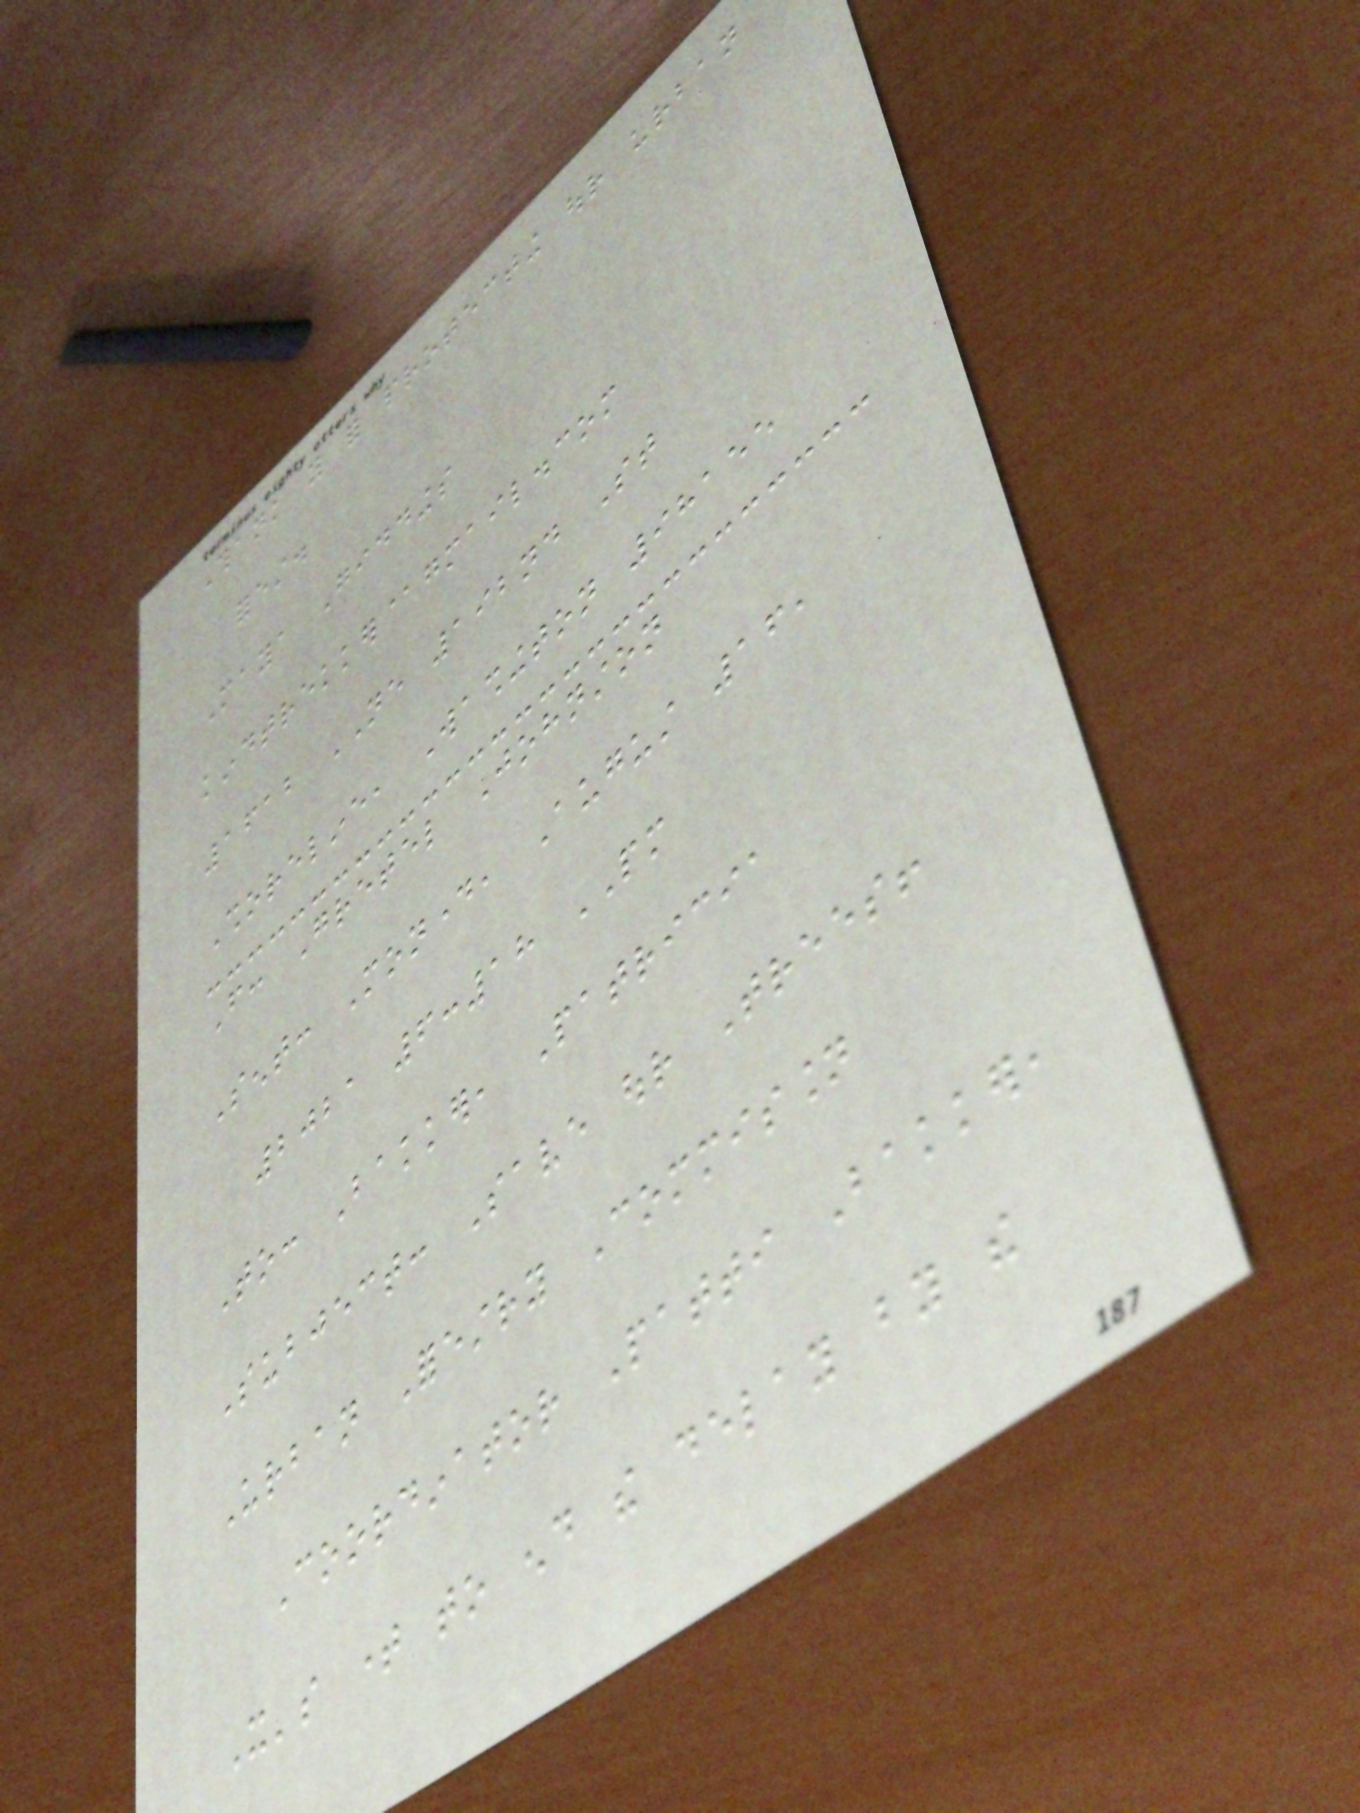Thank you for protecting our urban
forest.
Maya Giddings
kindtrekker@gmail.com
1612 NE 192nd St
Shoreline, Washington 98155
From: Gretel Johnston
Sent: Monday, August 16,
2021 6:18 PM
To: Bakker, Patricia
Subject: Save our Trees!
Urban Forestry Commission
Coordinator Patti Bakker,
It's time to end the delay by the
